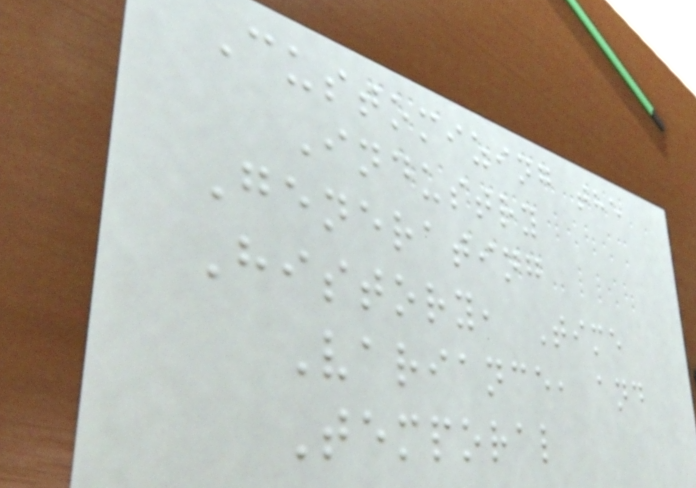Customizing the
Industry
Generating
History, Time
Variance, and
Temporal
